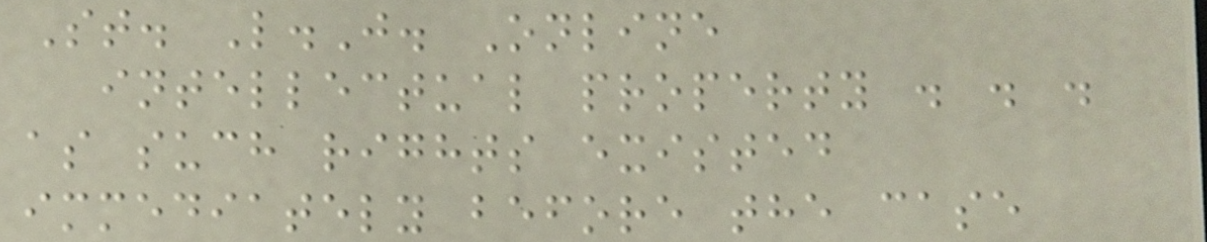St. L.J. Online
intellectual property . . .
as such rights existed
immediately before the case
